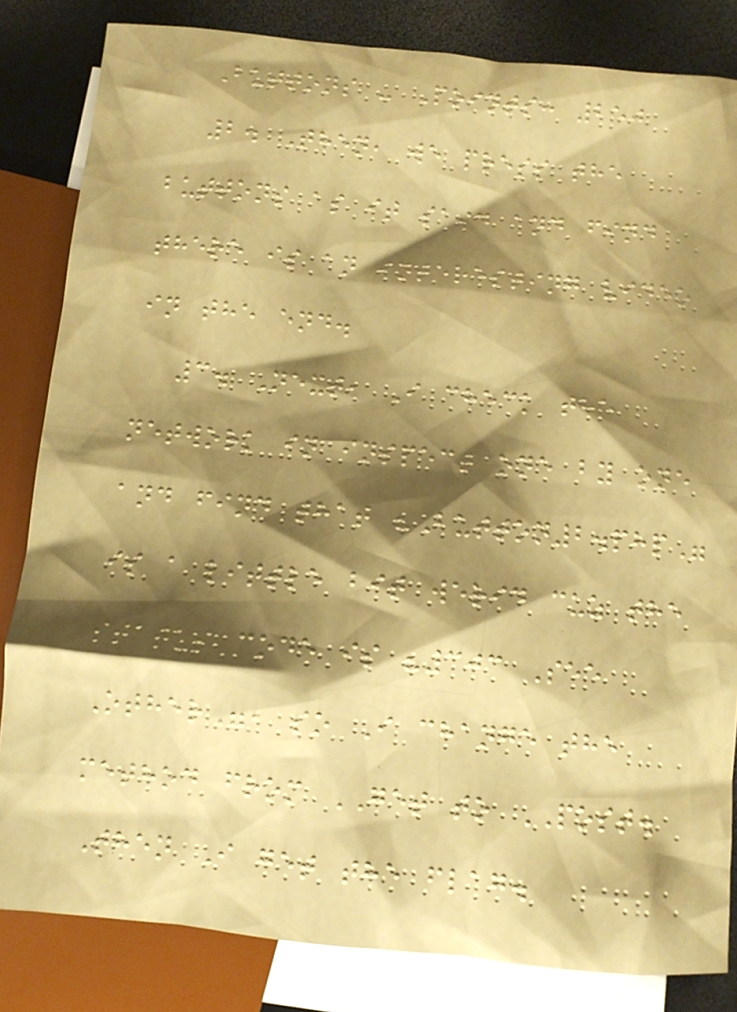Buttons - Points: 250
2. Then, we press the
buttons as it said and find
there is an interesting video
in the end.
3. Next, I check the
network in inspect one by one
and find that "Button2.php"
is a little bit werid cuz the
status code is "303 See
Other", so I change the
method from GET to POST.
Then I get the flag.
